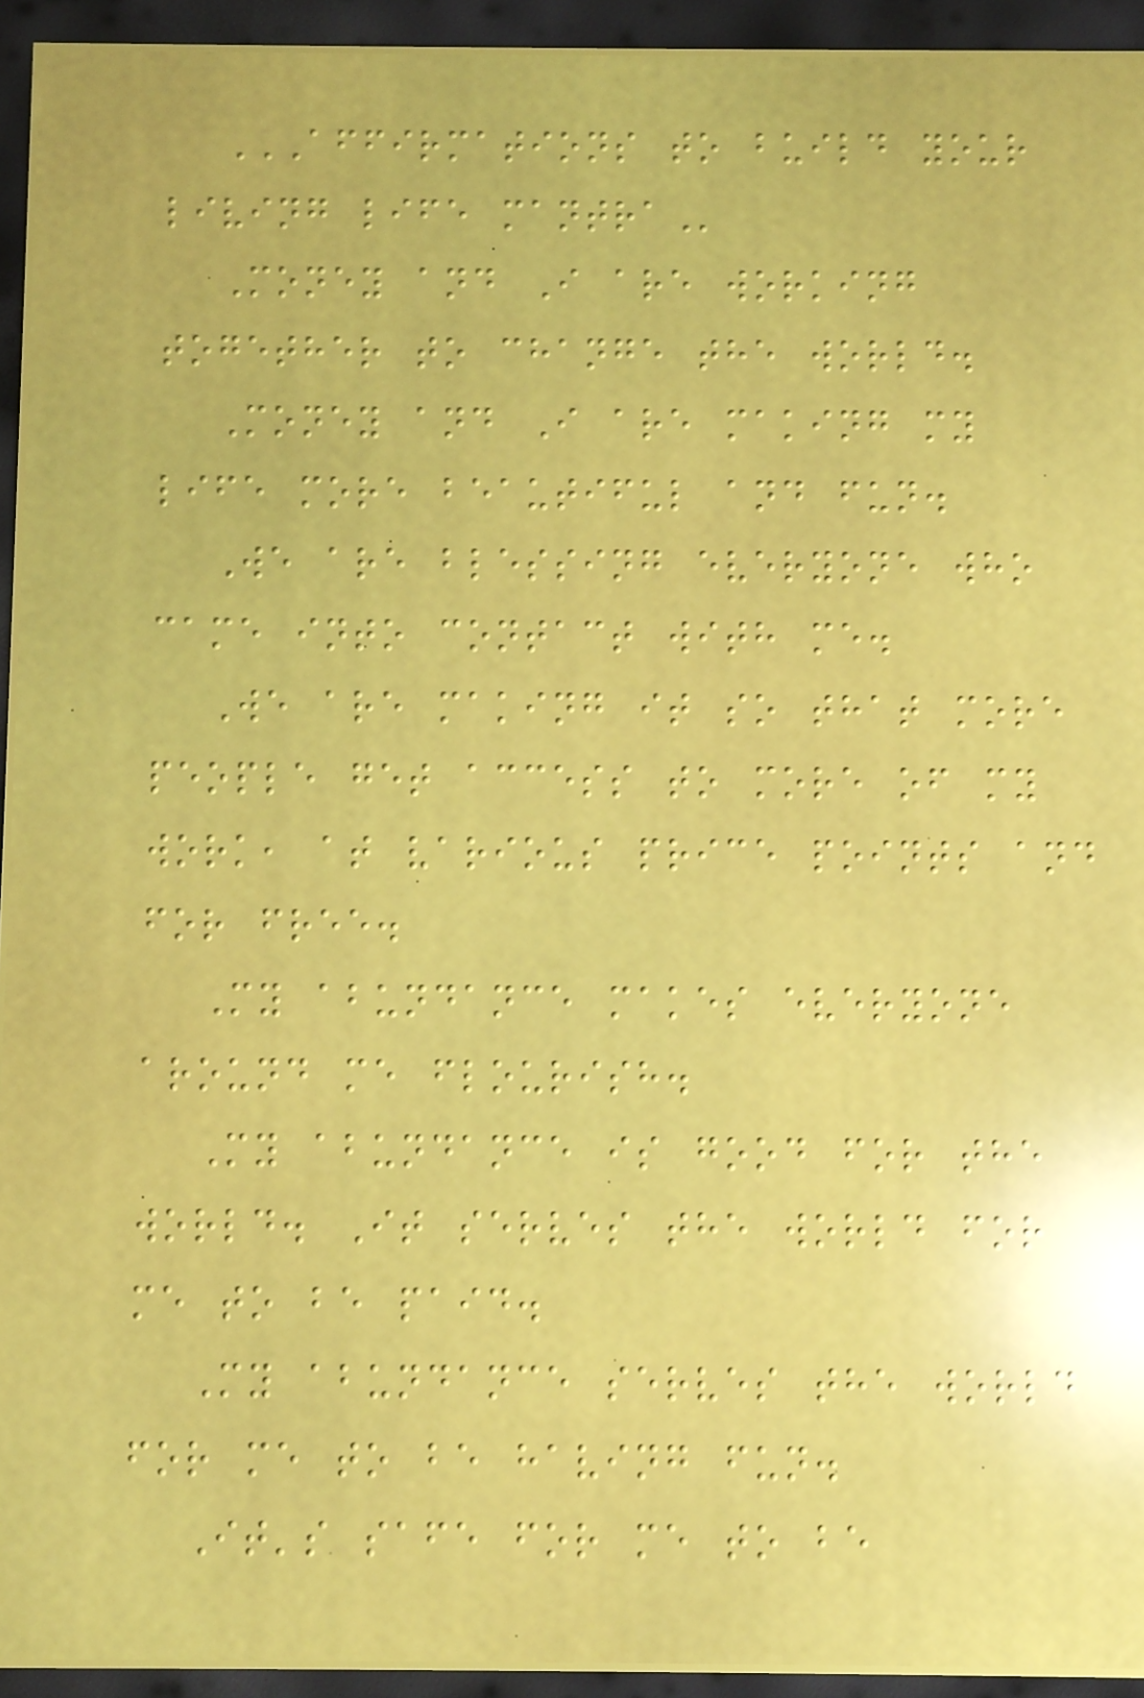AFFIRMATIONS TO BUILD YOUR
LIVING LIFE MANTRA
Money and I are working
together to change the world.
Money and I are making my
life more beautiful and fun.
We are blessing everyone who
came into contact with me.
We are making it so that more
people get access to more of my
work, at various price points and
for free.
My abundance makes everyone
around me flourish.
My abundance is good for the
world. It serves the world for
me to be paid.
My abundance serves the world
for me to be having fun.
It's safe for me to be
